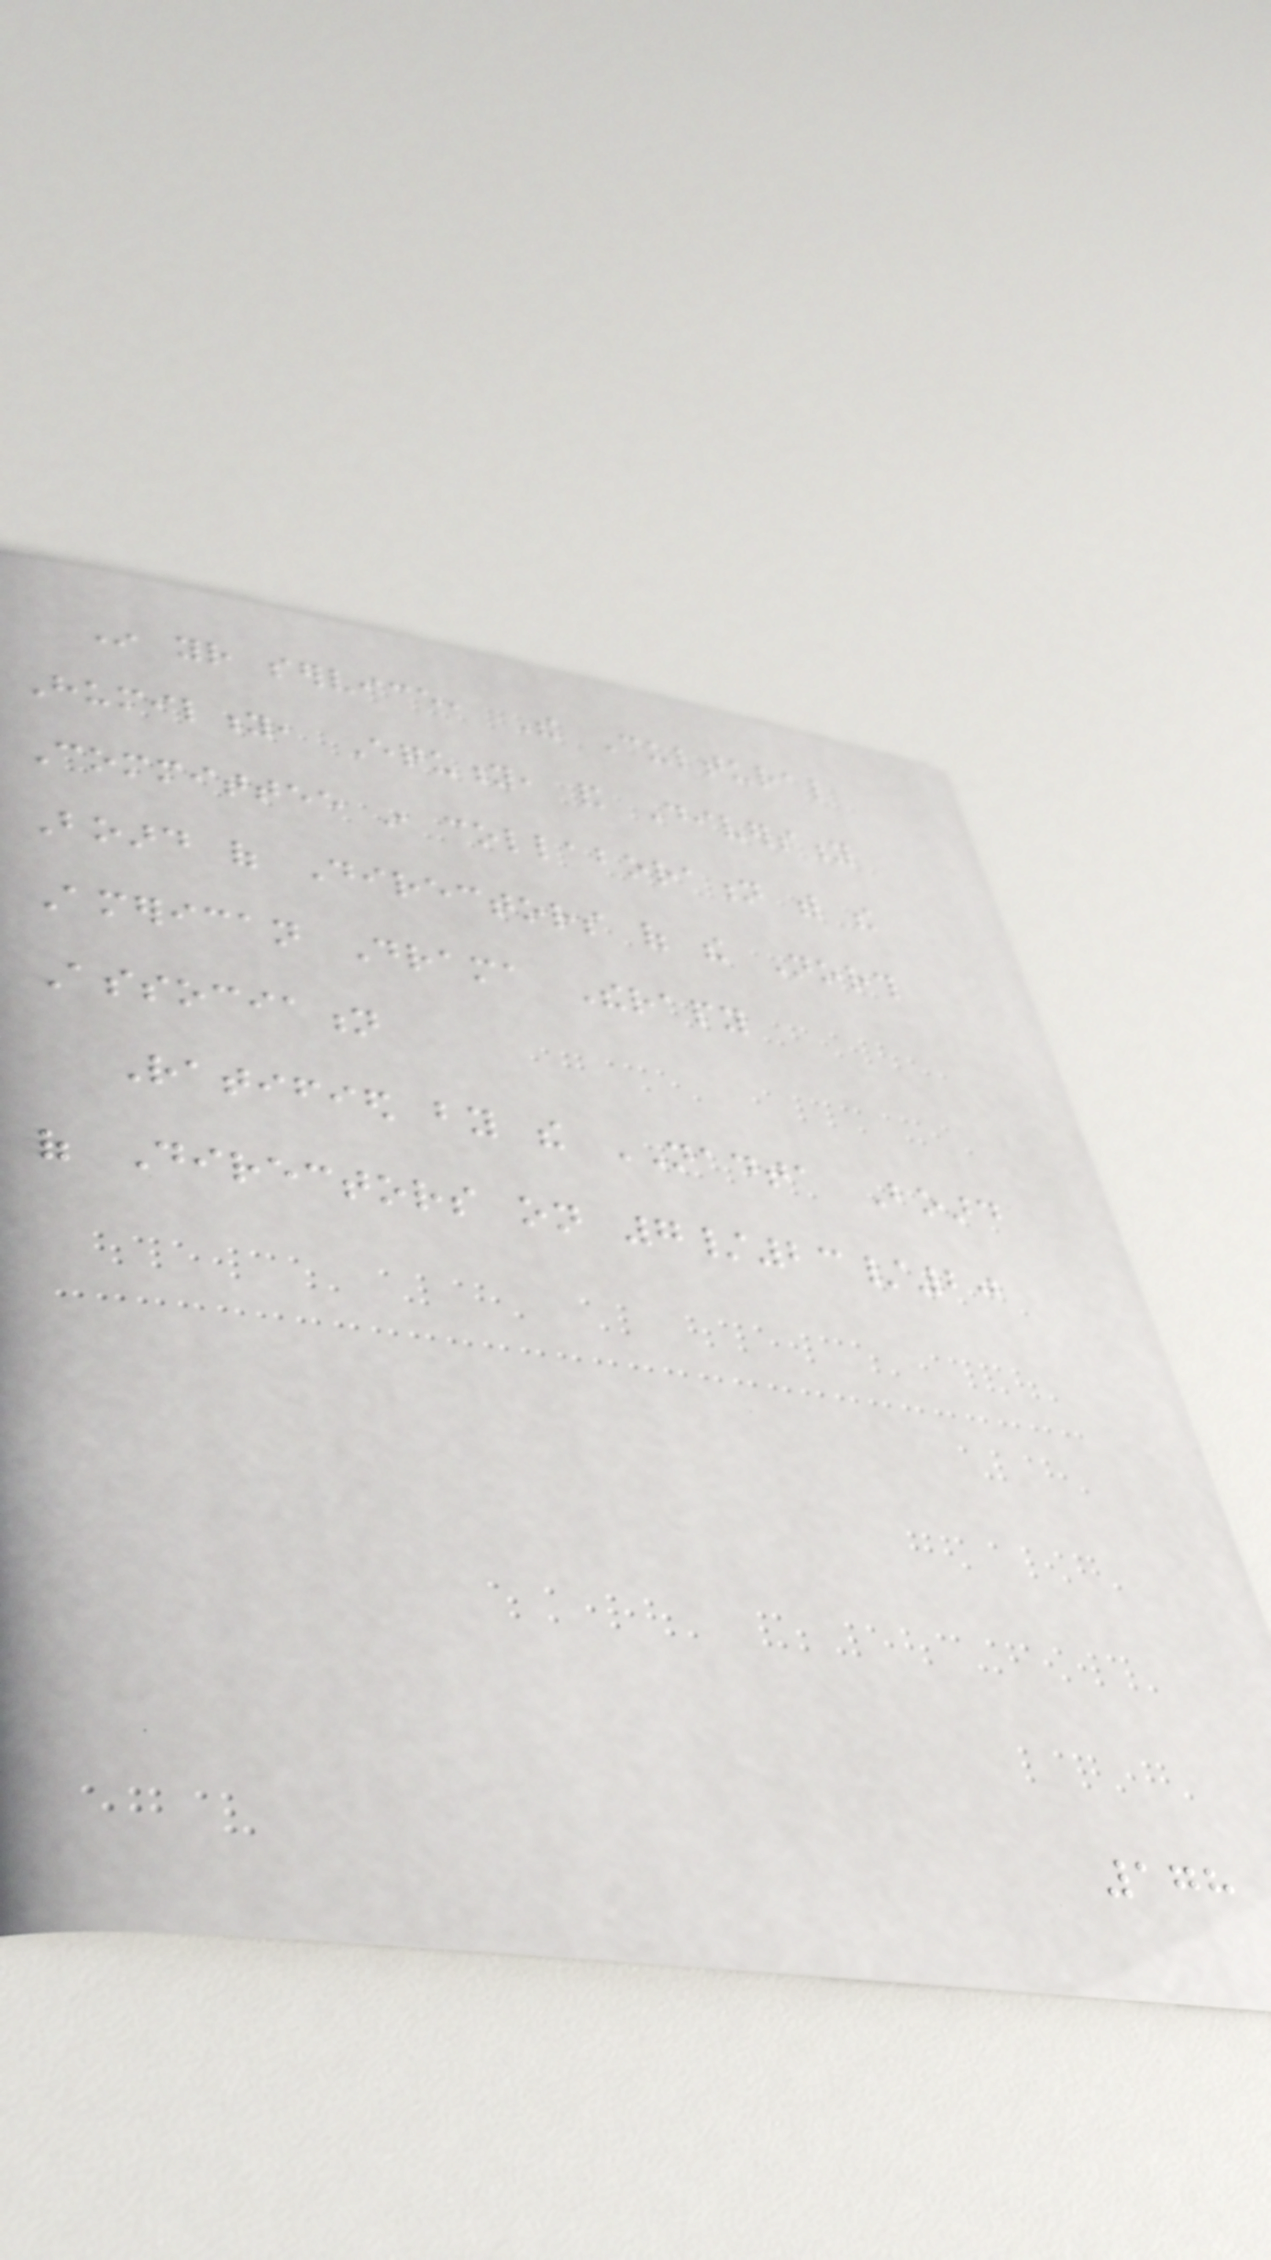In your service, The Cultural
Humility, Equity, and Diversity
Committee in collaboration with the
Board of Directors of the North
American Drama Therapy
Association
Ratified by the NADTA Board
of Directors on 7/23/20
178
